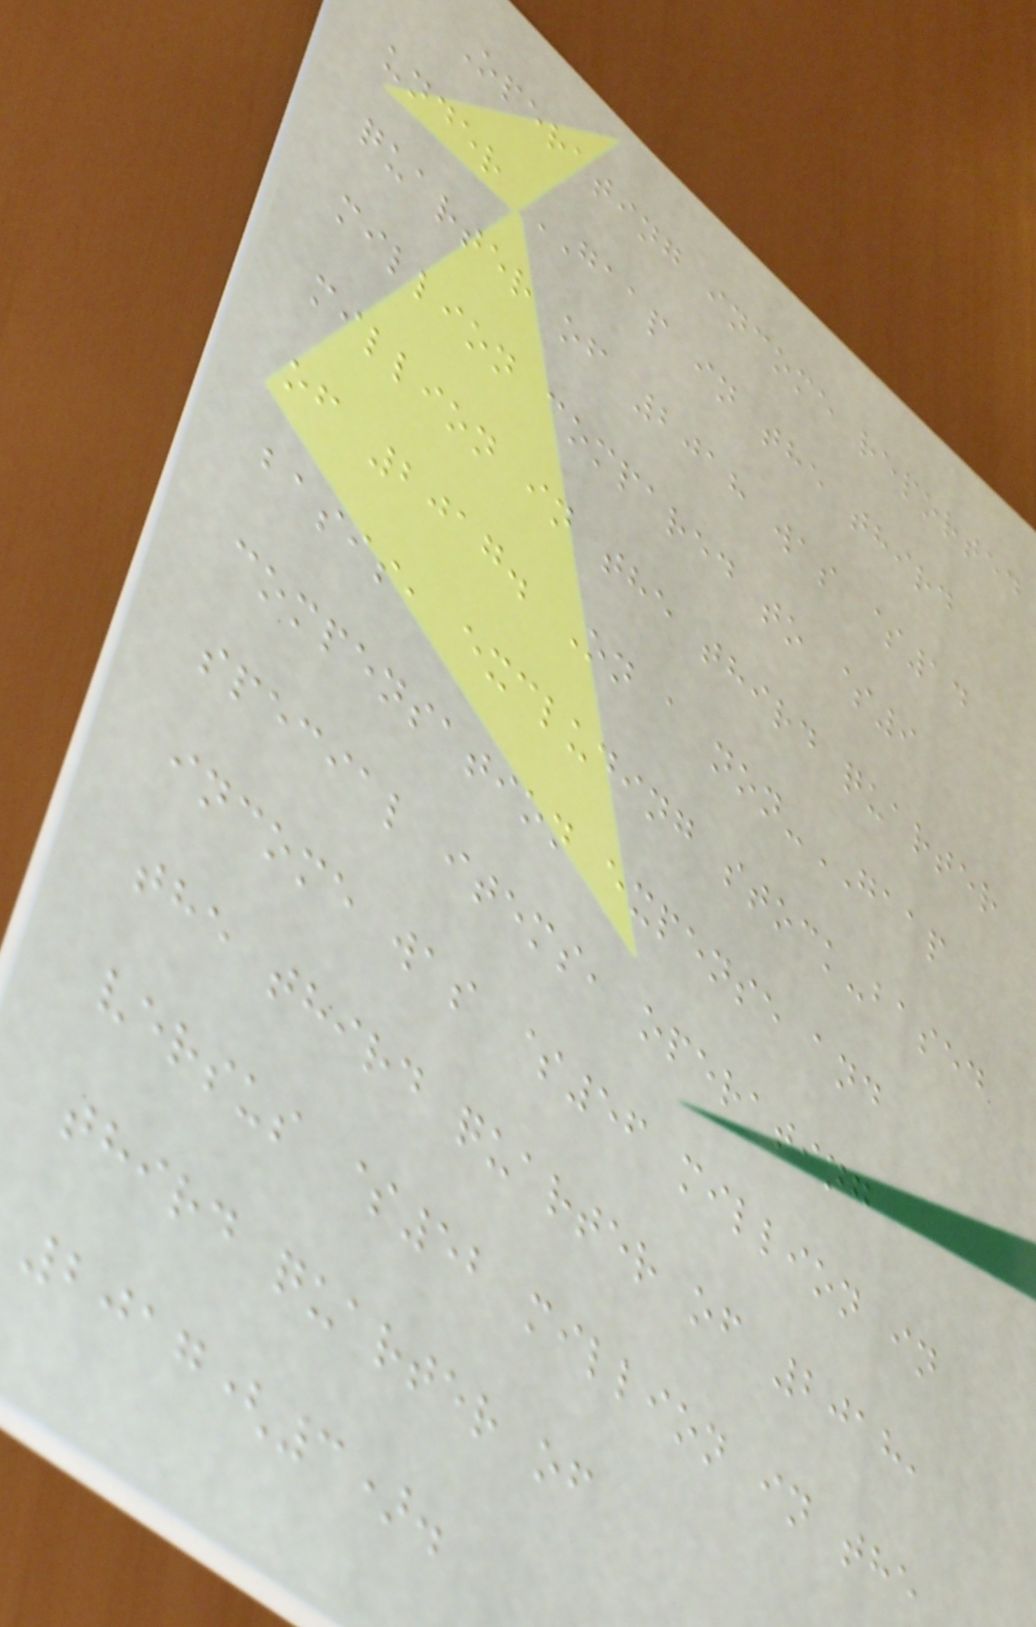Operating income reported
under GAAP in the third
quarter of 2018 was $14
million compared to $9
million in the third quarter
of 2017. On a non-GAAP
basis, excluding stock-based
compensation expense and
special items, operating
income was $56 million in
the third quarter of 2018,
versus $52 million in the
third quarter of
2017(3).
